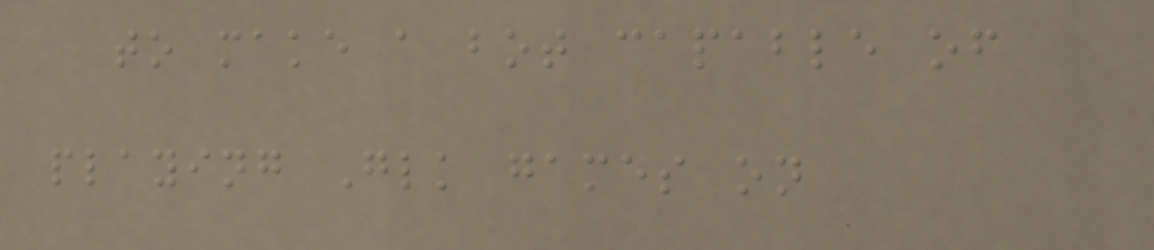to make a bot capable of
playing Glk games on
